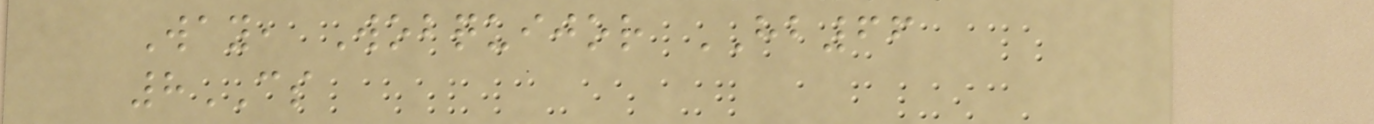Way, Wobquijor HB66
8CS
